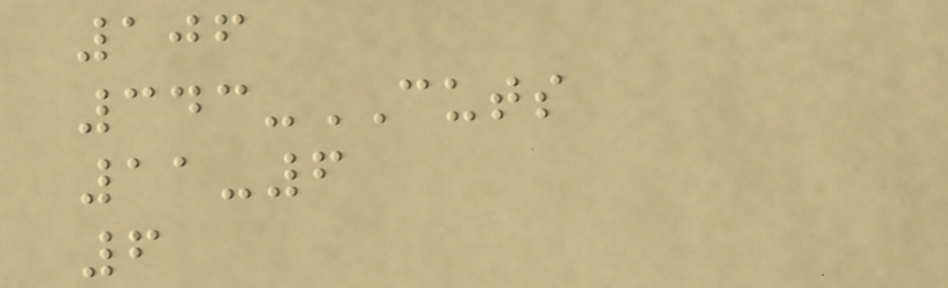106
343-CUTS
11-6
6
